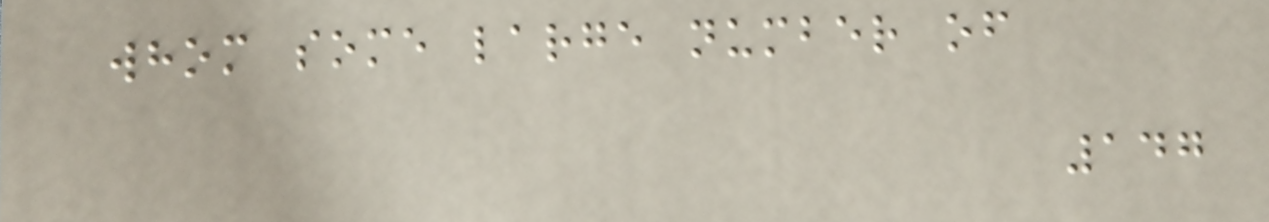whom some large number of
147
